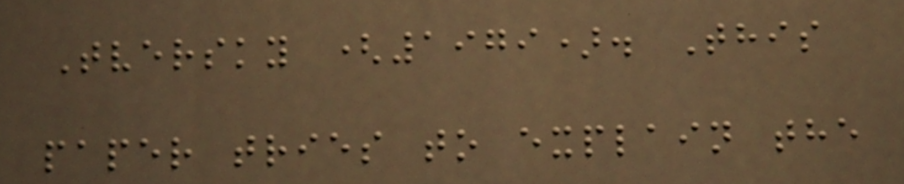Tversky (1979). This
paper tries to explain the
